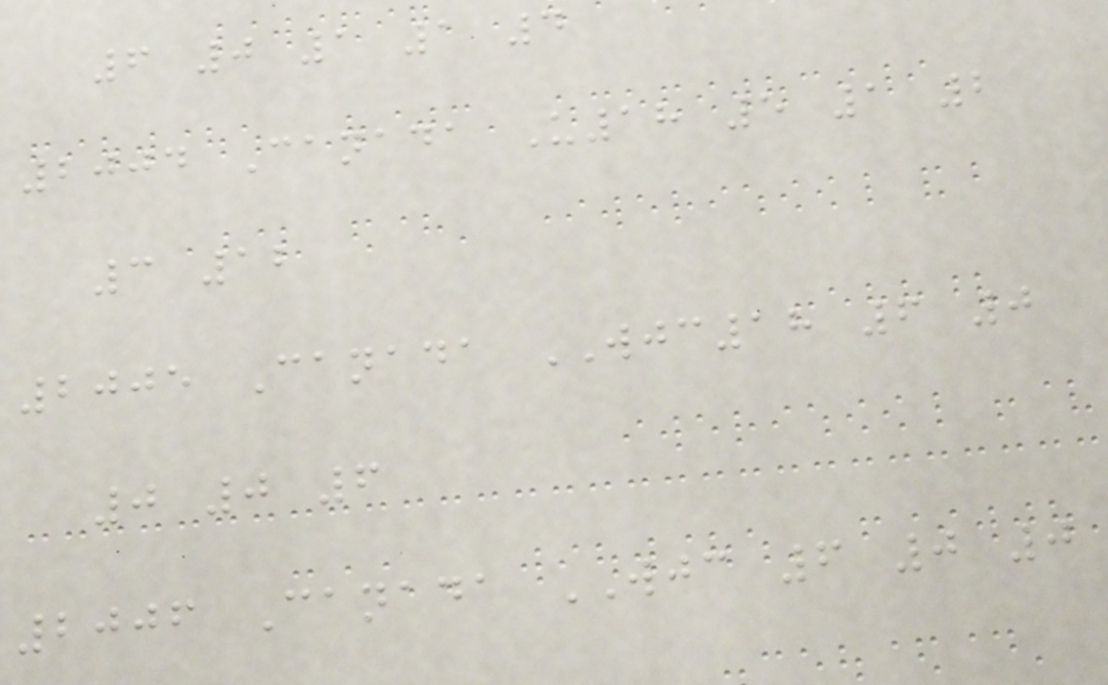6 0 1 1 4
2004 Canada U18 5 1 2
3 12
2005 Canada WJC18 6 0
0 0 6
2006 Canada WJC 6 0 0
